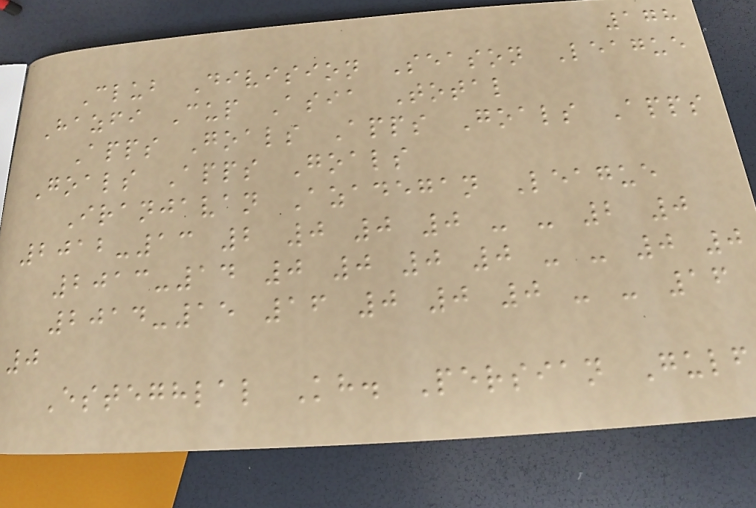178
Club Division Season League
Hazfi Cup Asia Total
Apps Goals Apps Goals Apps
Goals Apps Goals
Iranjavan Azadegan League
2012-13 2 0 0 0 - - 2 0
2013-14 0 0 0 0 - - 0 0
2014-15 16 0 0 0 - - 16
0
Esteghlal Kh. Persian Gulf
